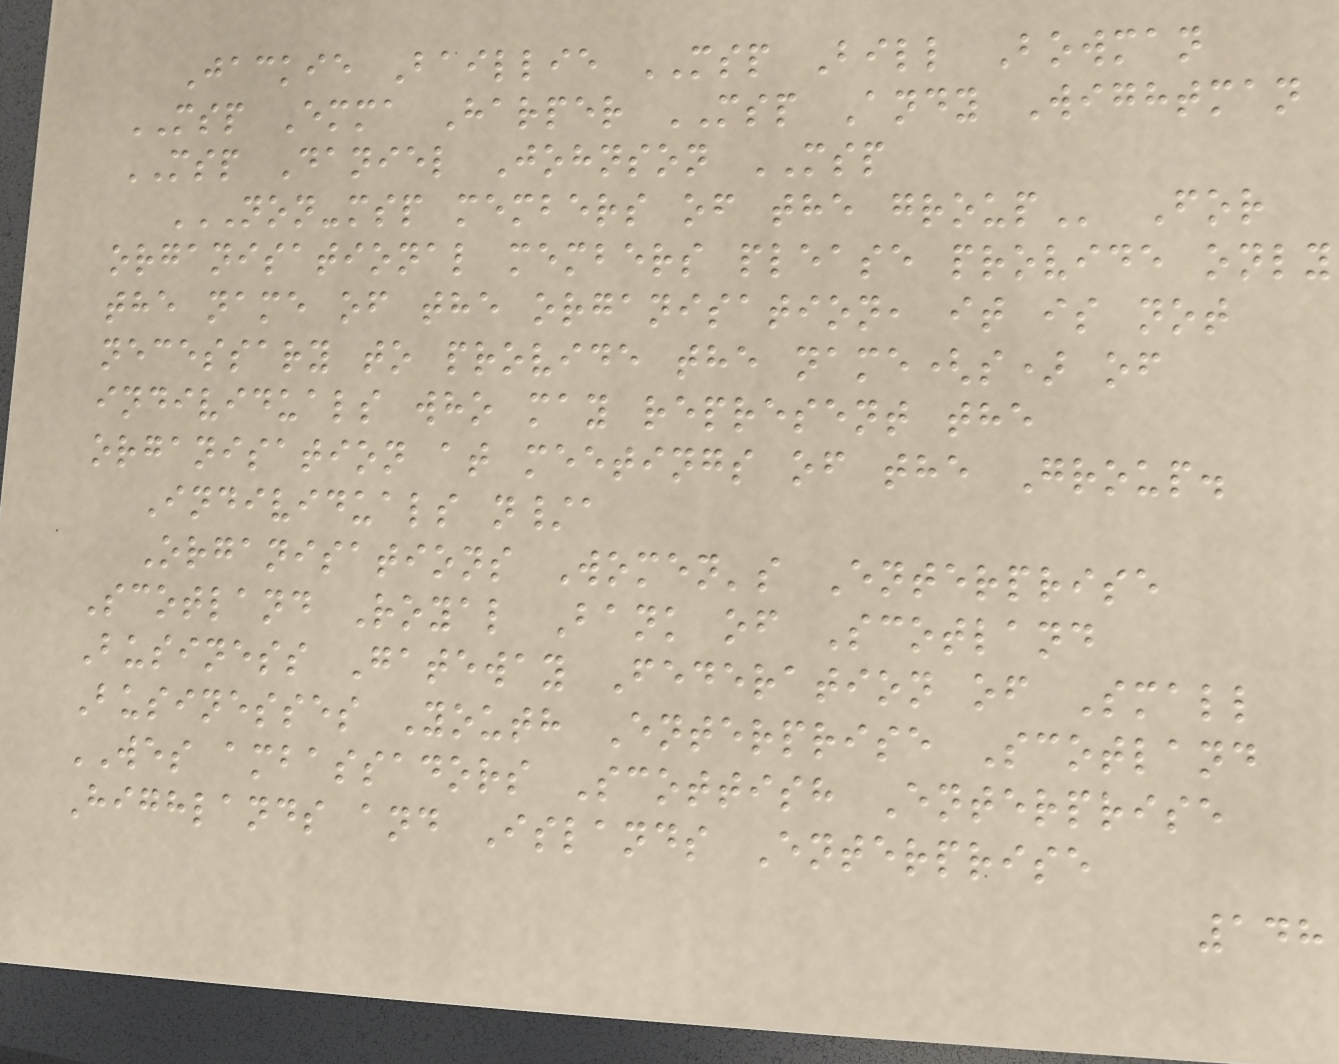Jackie Baillie MSP Bill Bowman
MSP Emma Harper MSP Andy Wightman
MSP Daniel Johnson MSP
NON-MSP MEMBERS OF THE GROUP For
organisational members please provide only
the name of the organisation, it is not
necessary to provide the name(s) of
individuals who may represent the
organisation at meetings of the Group.
Individuals n/a
Organisations Women's Enterprise
Scotland Royal Bank of Scotland
Business Gateway Federation of Small
Businesses Youth Enterprise Scotland
WES ambassadors Scottish Enterprise
Highlands and Islands Enterprise
148
